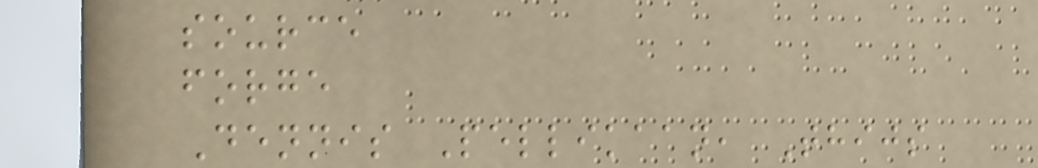source
forge
Dennis Pellikaan, Thijs
